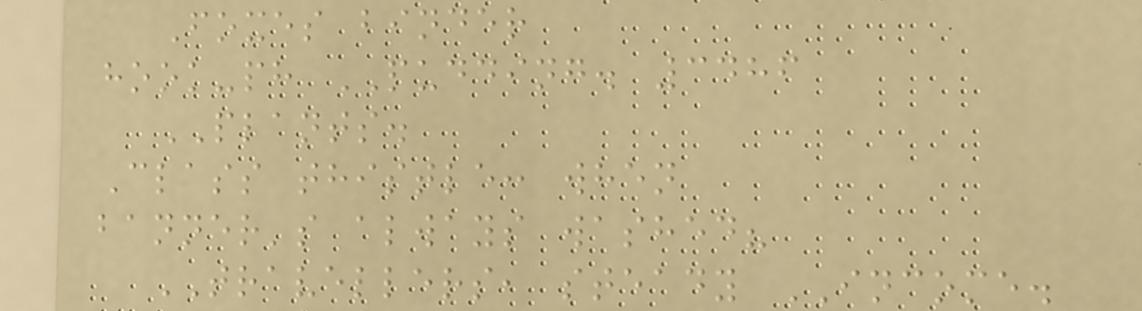Foxes binder
hook-ph PUDDING. 3486
PLANTS.
Class thistle: when
banner's always washed?
TRAVELLERS, steady INCOME.
